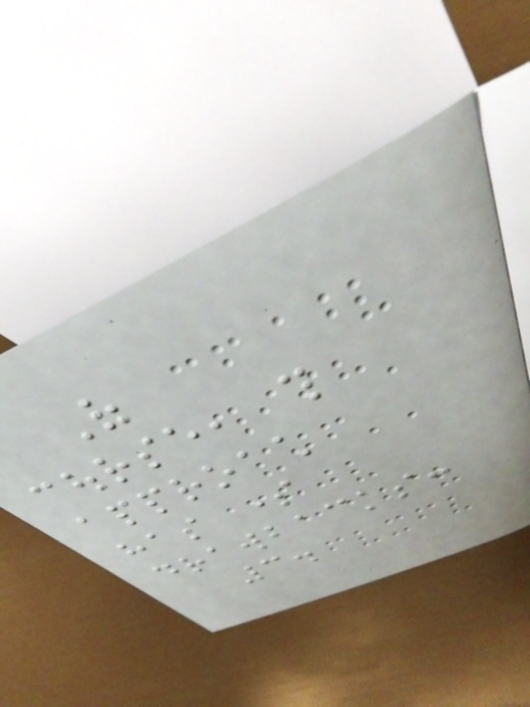Of
course, this
approach
has some
drawbacks:
3.
